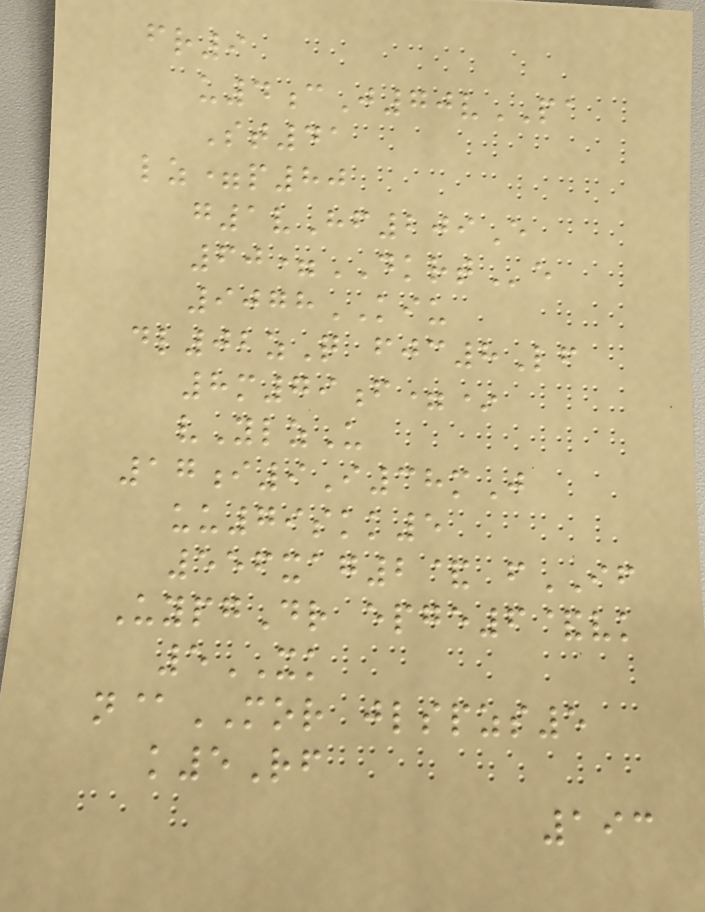fr9
u4cJ70vPA
St41
lz=p80
g1vHf209E
60=DKRTe
9078KIU
dl02zQ fjc8Lf
8m79f=*
vYlzU
17i9I38mJ
uu79skk5
556xag2& fIF
UypgDr epge6&vk
5XK
n@MOR jlspzs5
k5Rf
193
